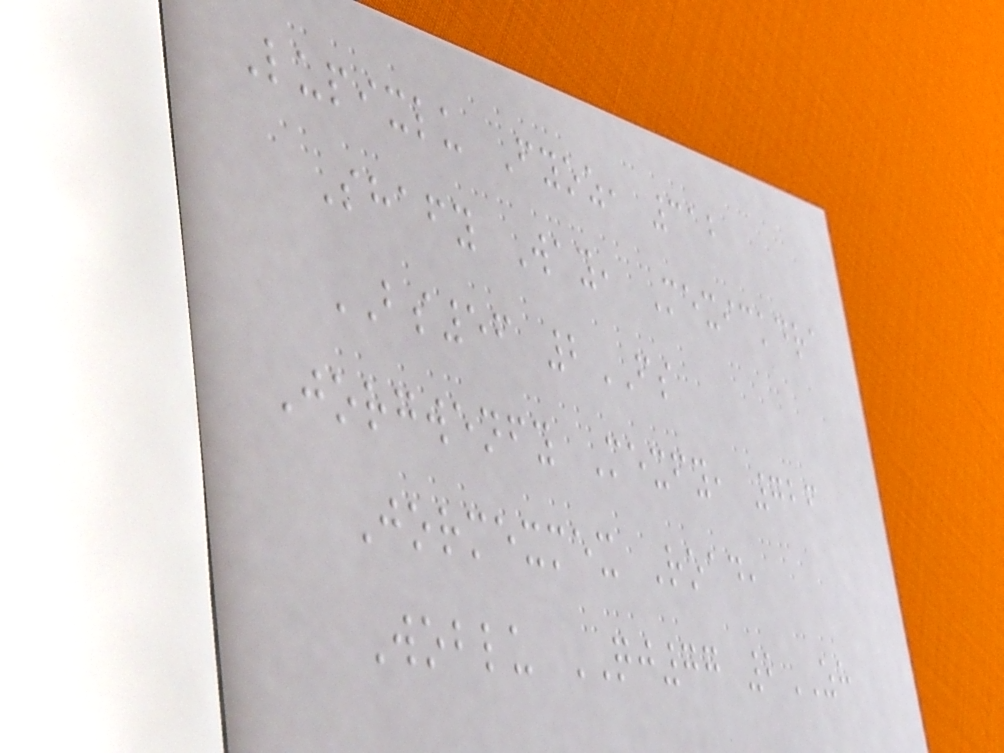Lupixlu Fyoz, 312
Shafy Way, Mexickdra
BS56 2FS
Jorgwenfy Mexfy, 726
Jormexmex Road,
Woblu QJ77 2ZH
